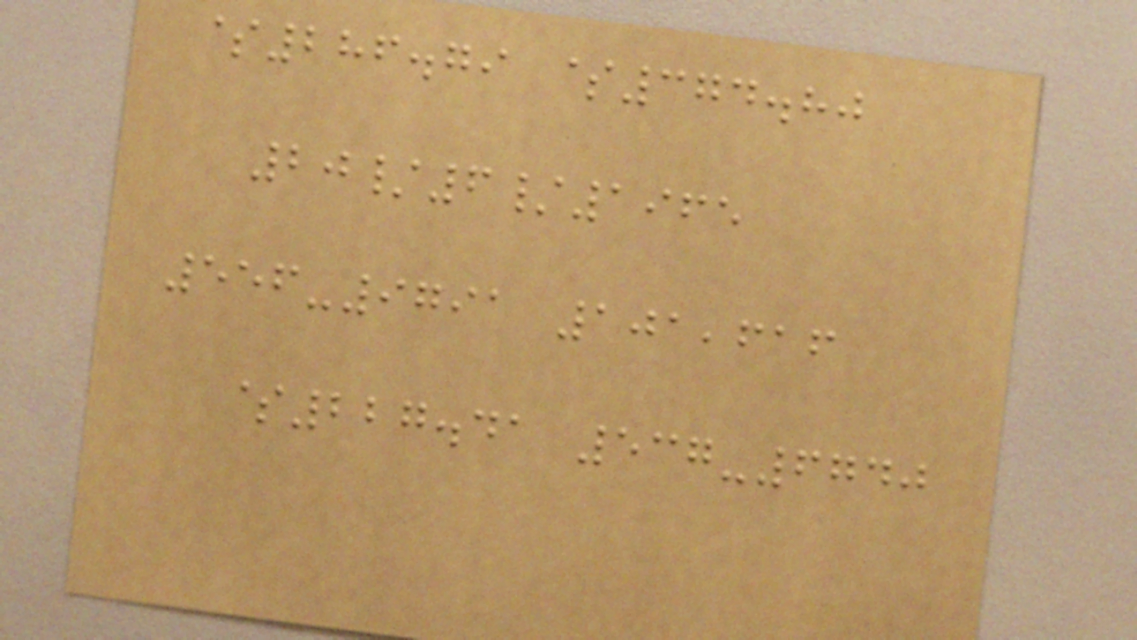$286.79 $374.80
20/6/1965
556-9791 101,616
$227.41 537-6740
